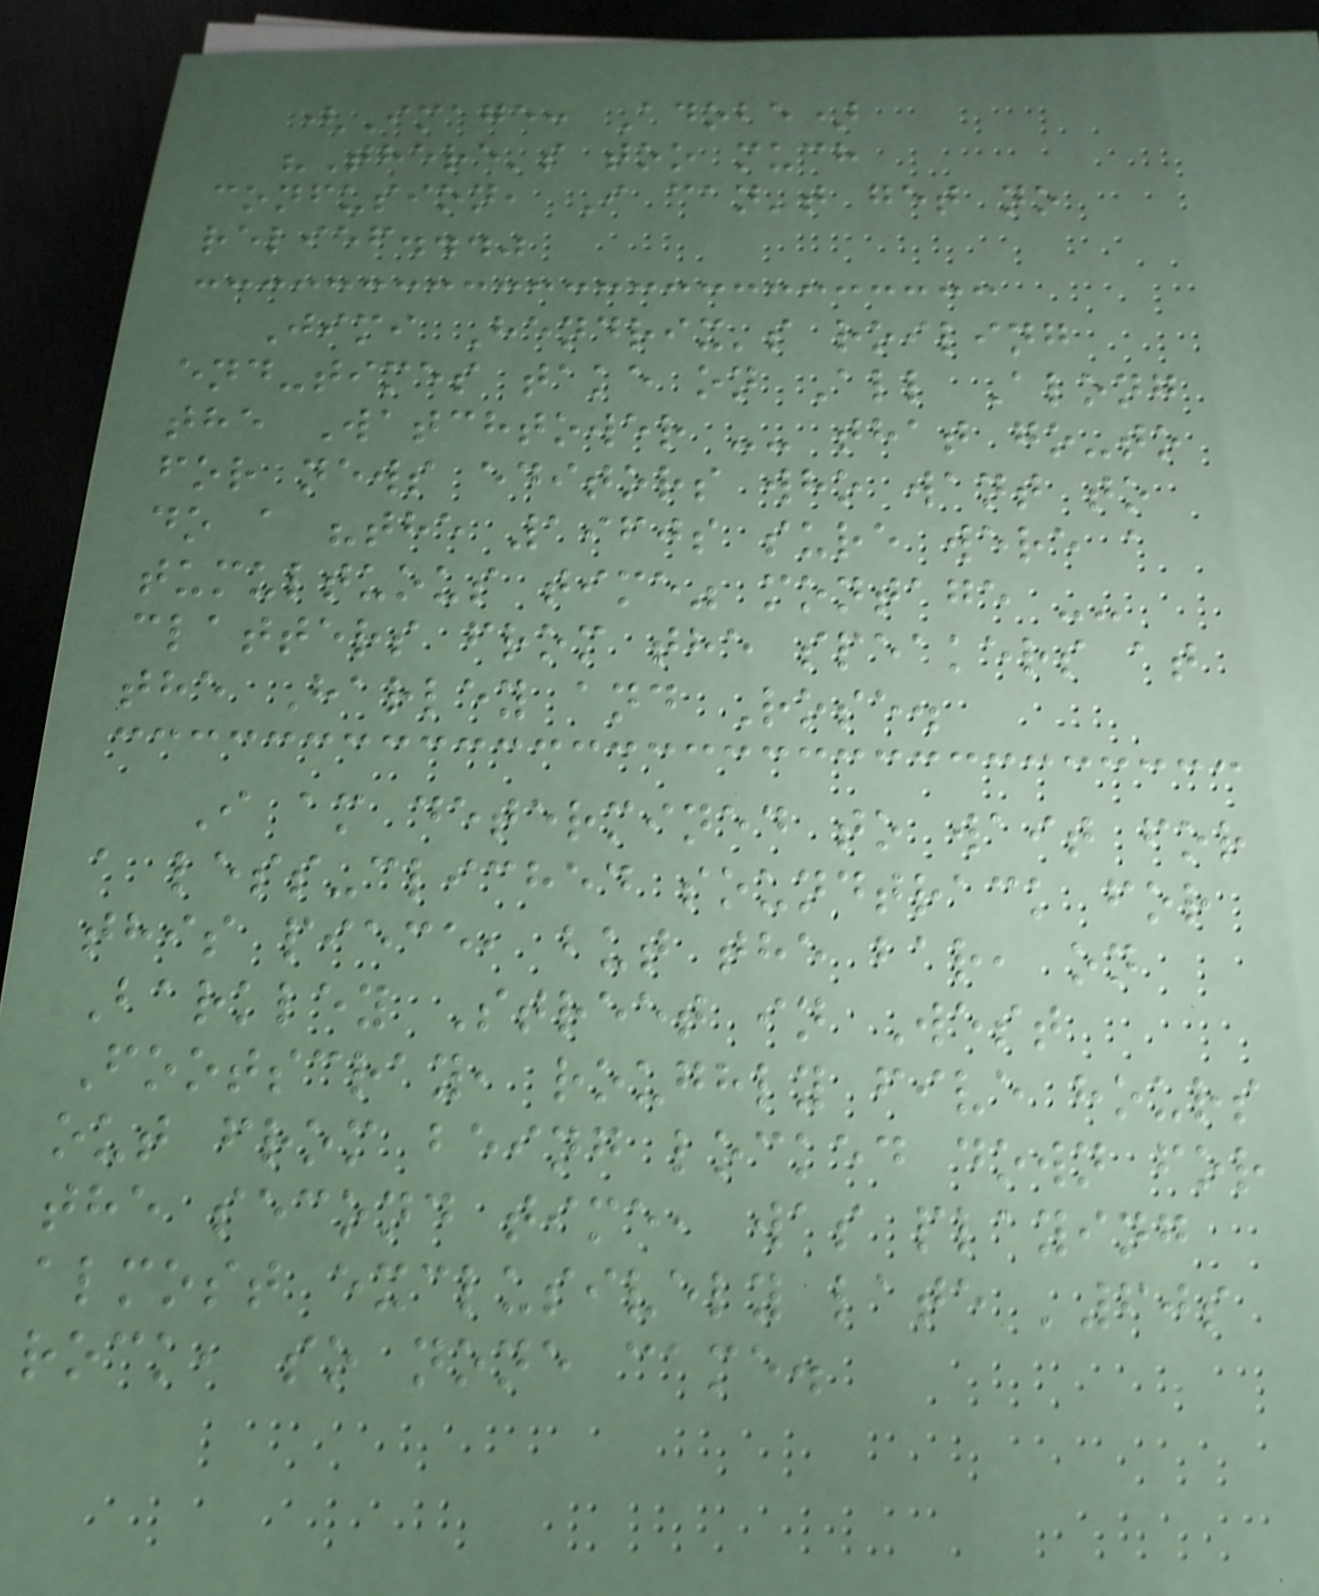(Image: Adobe)
"There's too much
confusion, I can't get no
relief..."
Jimi Hendrix's roiling
end-times take on All Along
the Watchtower -- that go-to
for news editors who want to
do a "the 1960s sure were a
tumultuous time" montage --
clatters from the speakers at
the Harley and Rose.
I am determined to wait for
a less-cliched soundtrack for
this piece, but the bar, on
Barkley Street in West
Footscray, roughly five hours
out from being locked down for
the second time, was playing
almost exclusively late '60s
rock, so none came.
